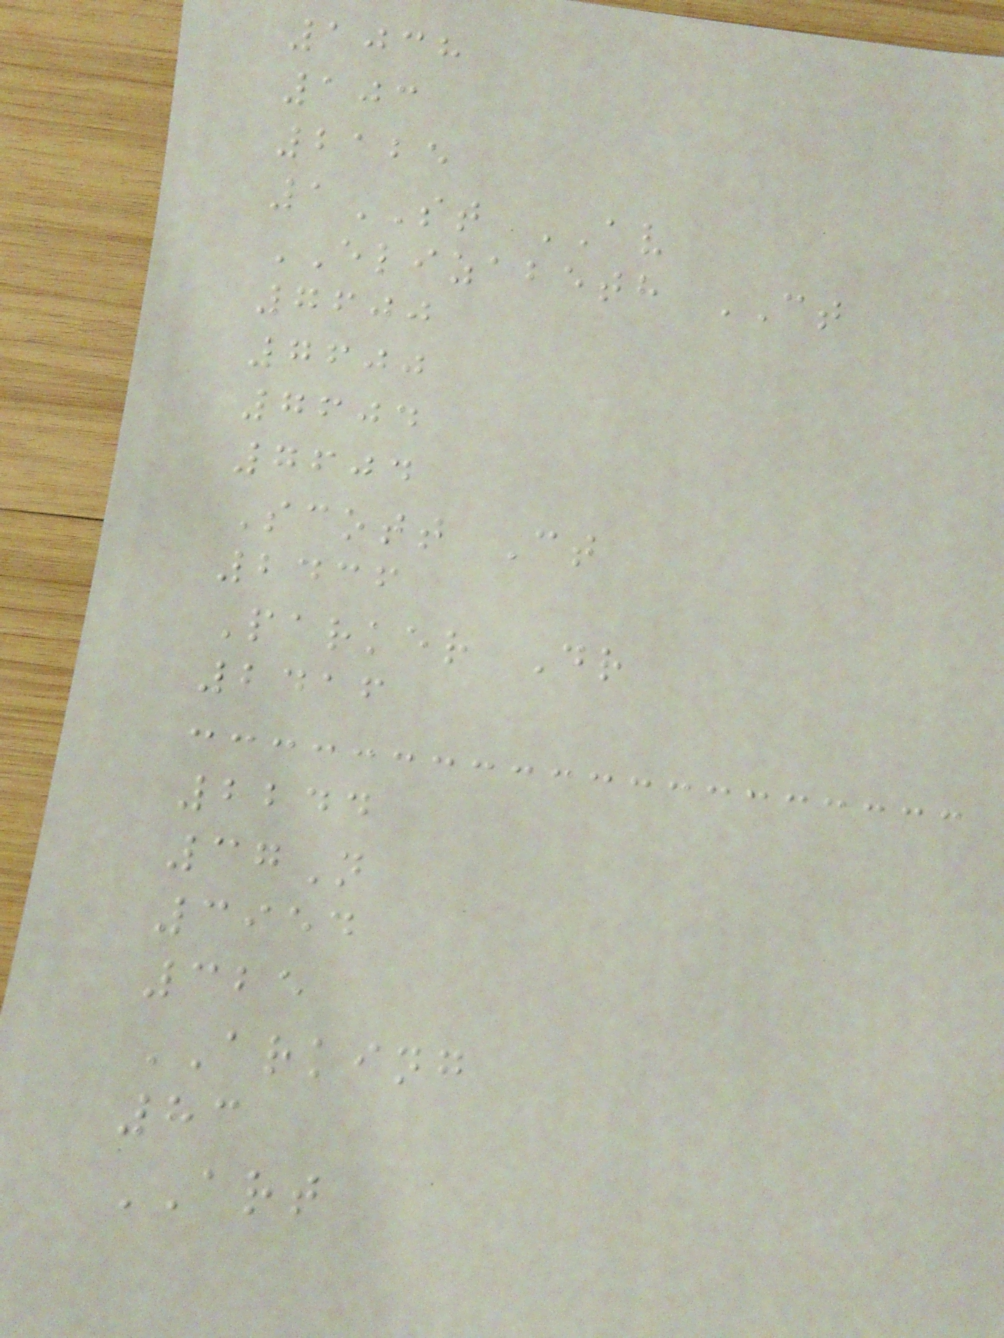1038
103
2125
1ST AV
ELIZABETH CT
7600
7600
7604
7604
Scott Ct
2436
Parker Dr
2416
2244
37N
3954
325
ARKING
83
ART
